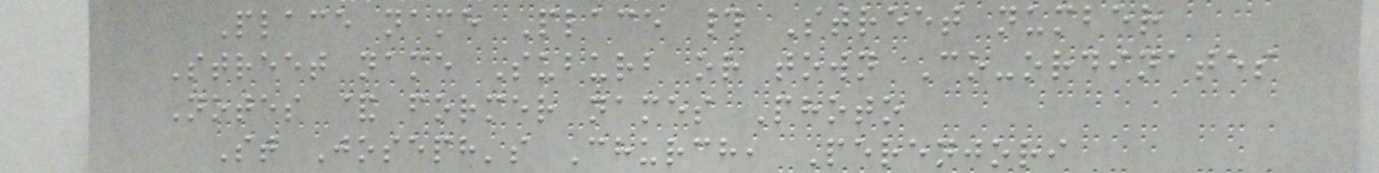Place name Place # Street number
Street name Suburb or town Co-ordinates
Notes & former names Photo
St Joseph's Church, Perenjori
